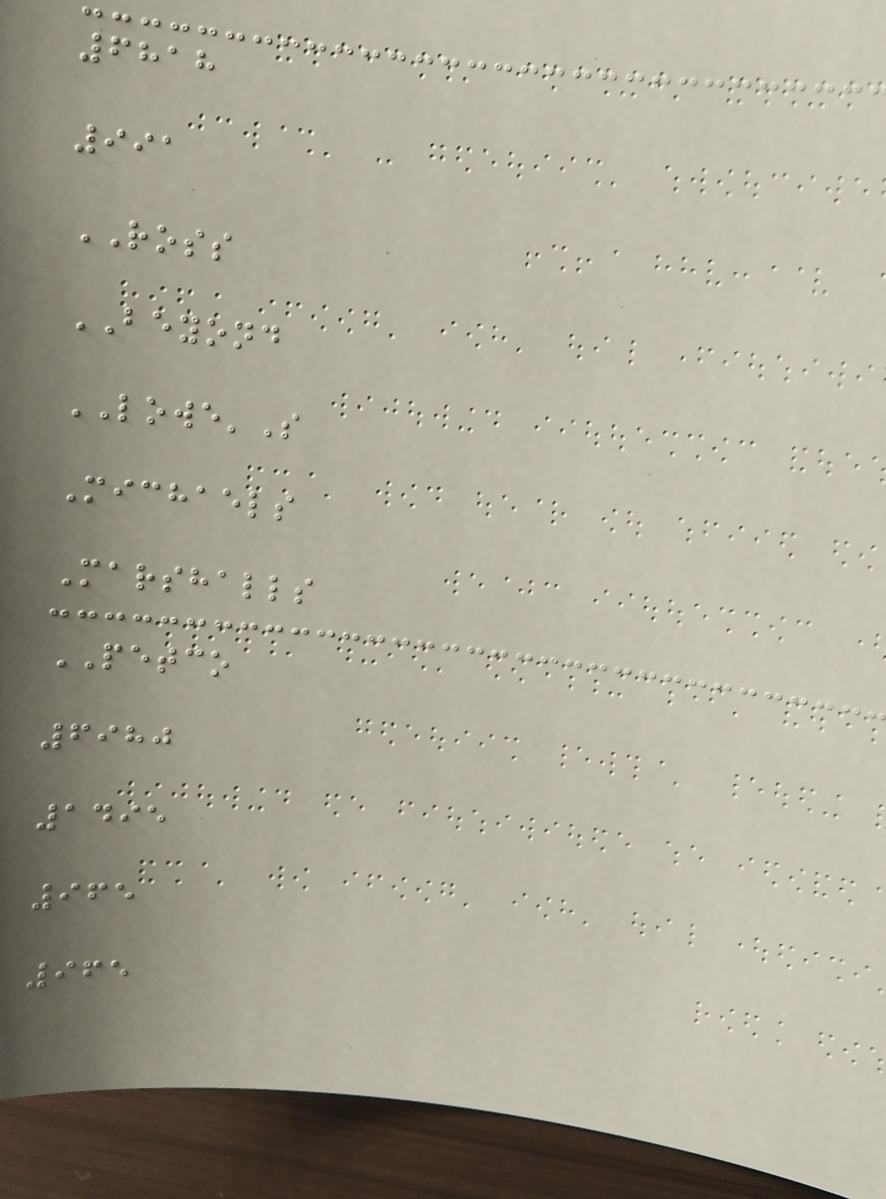6818
991
ROSS
BEYOND
LOWE'S
Michaels
Marshalls
PETCO
6980
1495
965
965
